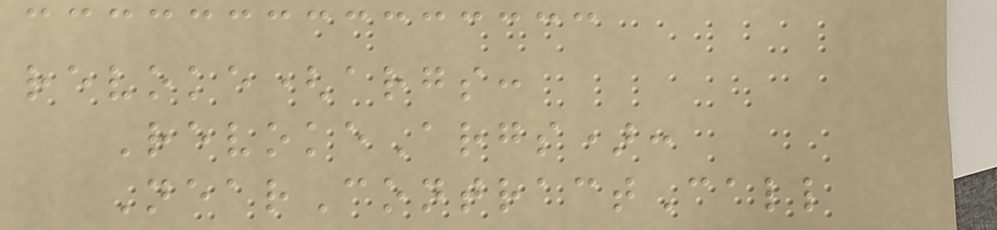revoke(args:
RevokeArgs):
NearContractCall
